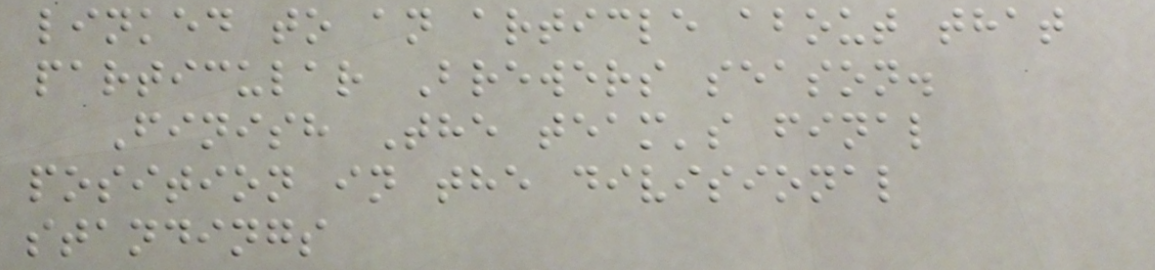linked to an article about that
particular Brewers season.
Finish The team's final
position in the divisional
standings
